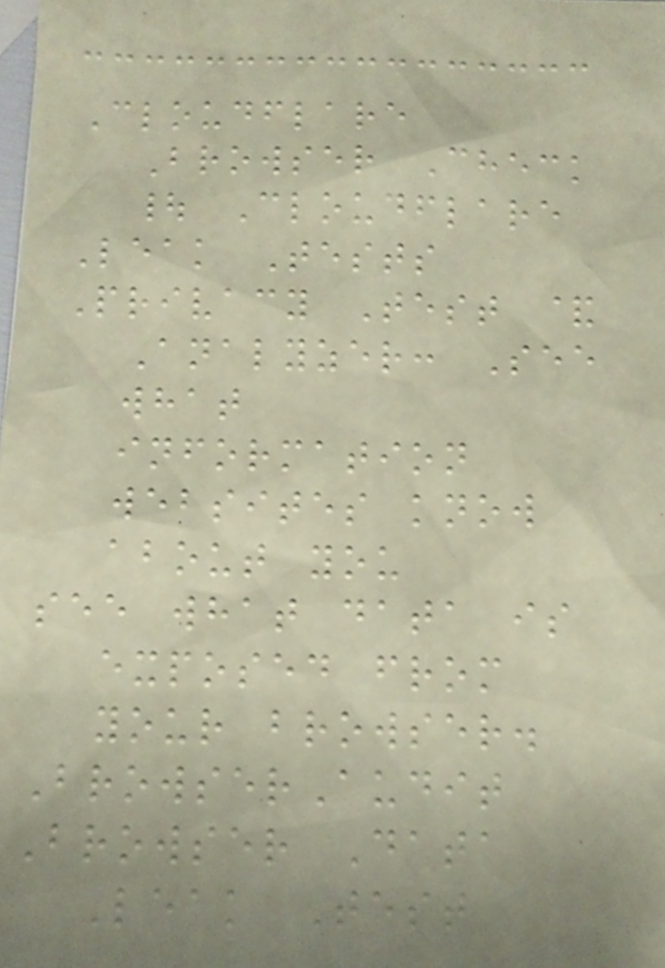Cloudflare
Browser Check
| Cloudflare
Leak Tests
Privacy Test &
Analyzer: See
what
information
websites know
about you
see what data is
exposed from
your browser.
BrowserAudit
Browser Data
Leak Test
